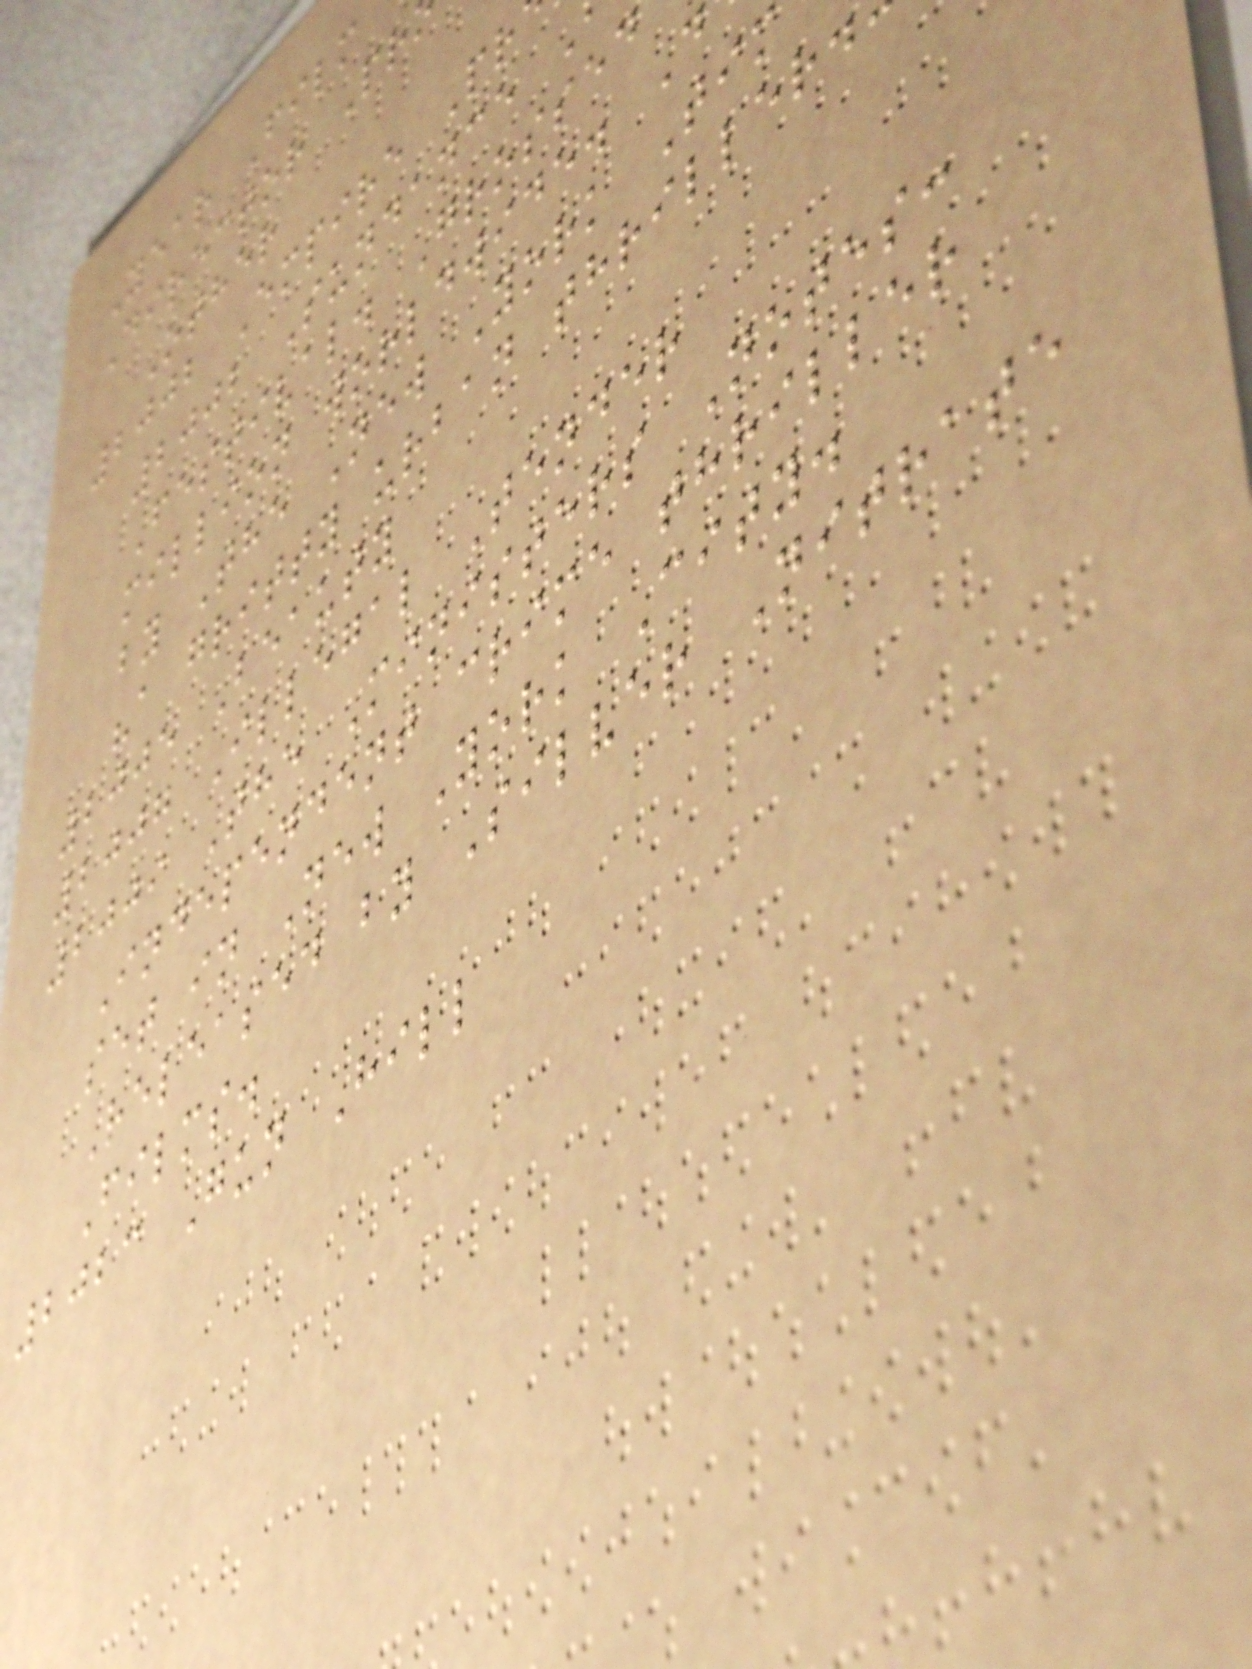Year Film
Director Pr
Other
2002 Empire Pr
2002 Sundance
Festival. Grossed
million worldwide. D
by The New York Tim
"a gritty urban thriller.
2005 Beauty
2007 Illegal Tender
2009 The Ministers Notes:
Independent crime thriller
set in New York City.
Released by Silver Nitrate
Films.
2023 Gun Hill
